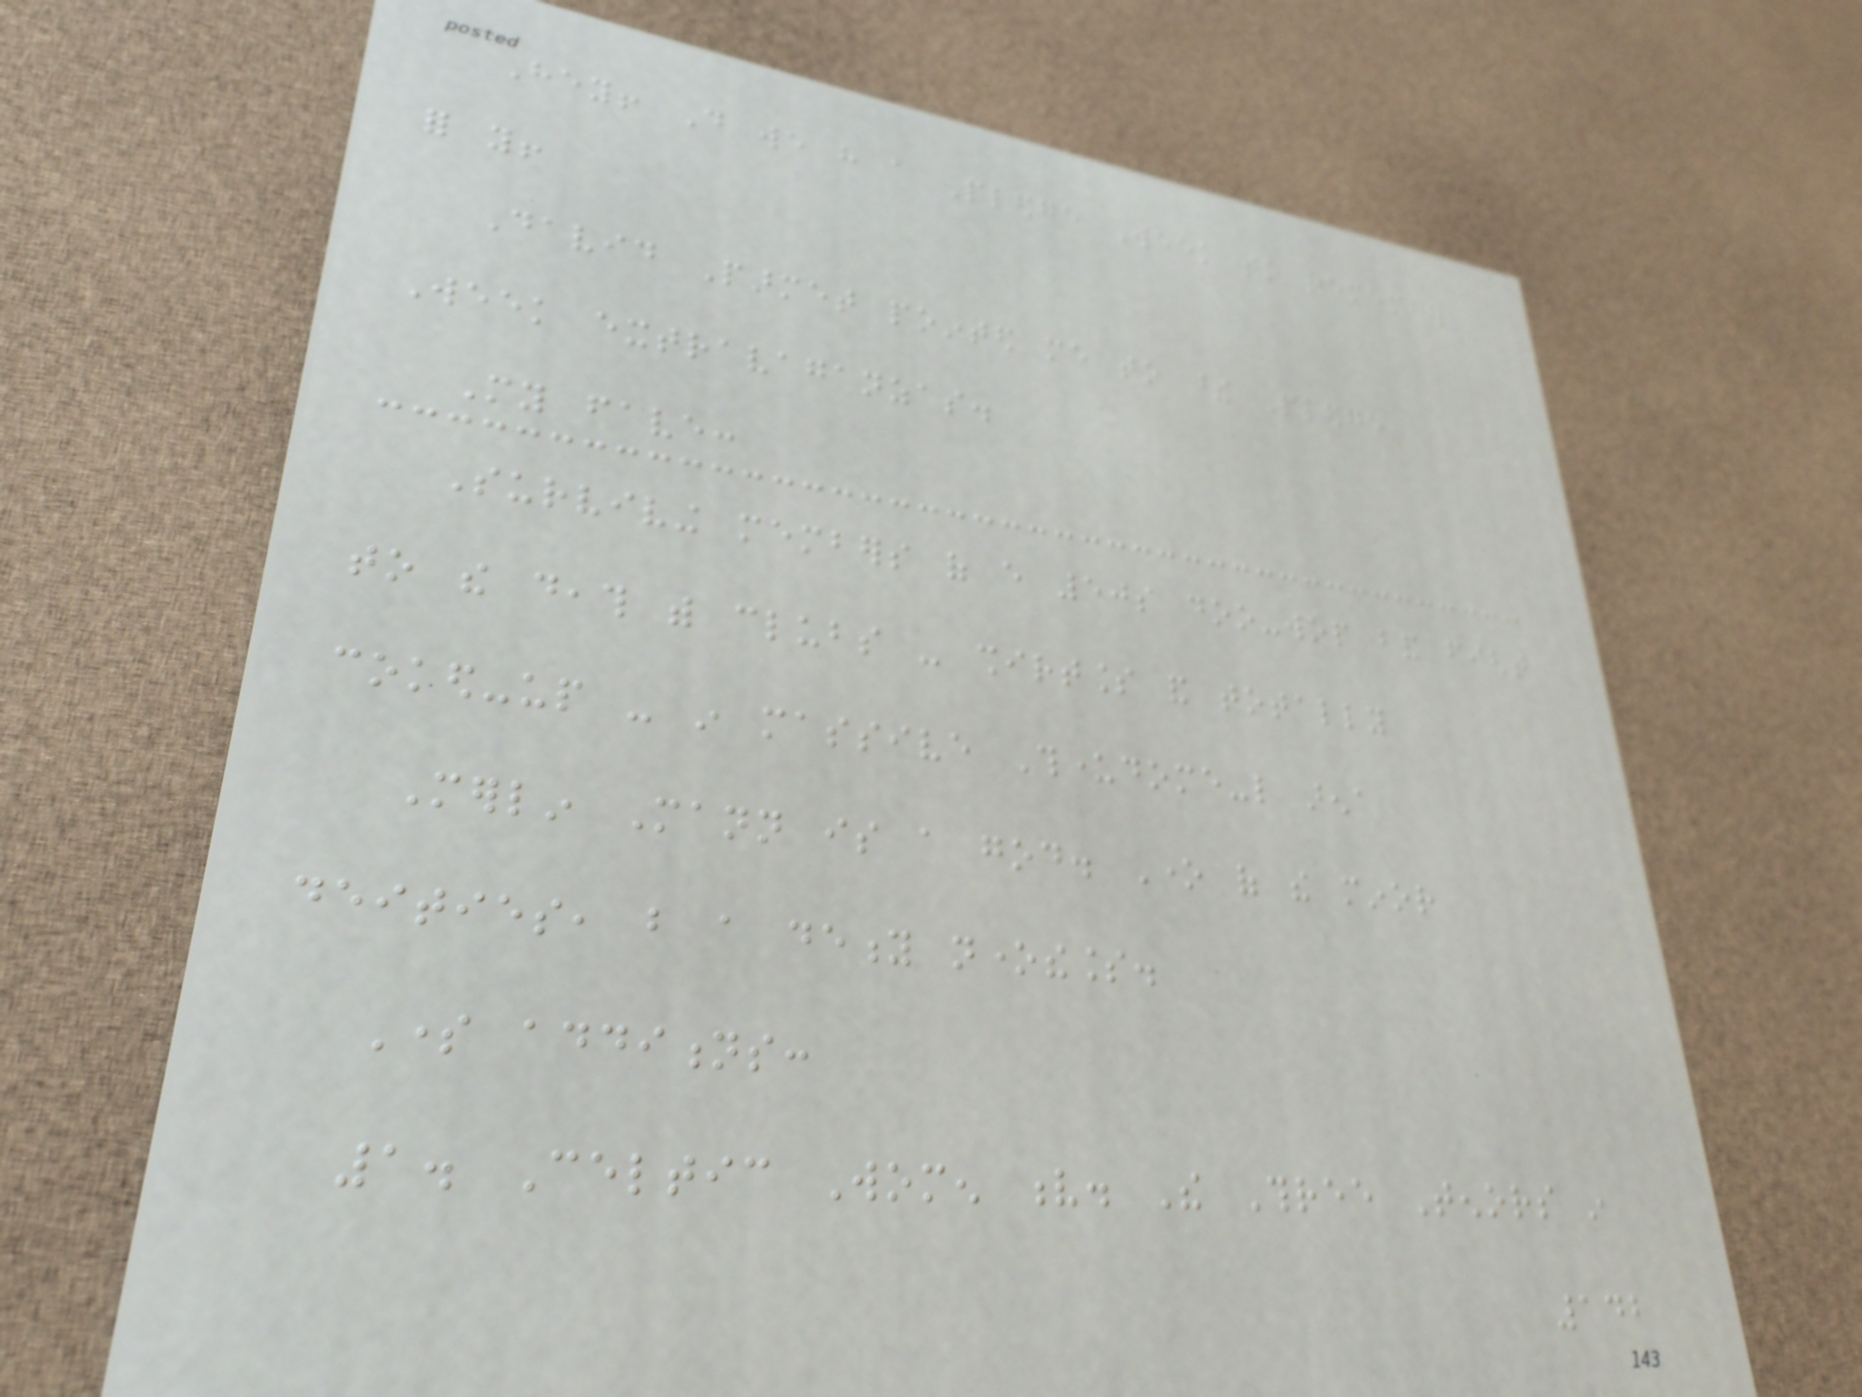Hey! Do we have a Pledge Week to remember
for you!
David Parmet pointed me to these Pledge
Week extravaganzas.
My fave:
Surviving members of every 50s doo-wop band fight
to the death with clubs - shirtless and totally
coked-up - in massive Thunderdome-like arena
Merlin Mann is a god. One of the minor
deities, but a deity nonetheless.
Some additions:
1. Celtic Women v. The Three Tenors in
142
